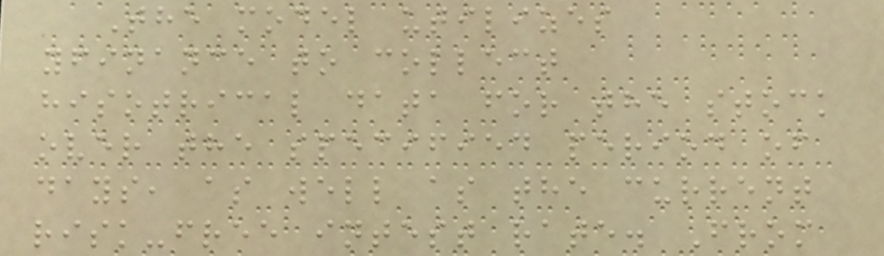The model utilizes
yfinance to collect
hisotrical data for the stock
over the specified period of
days, as well as the current
risk-free intest rate. From
